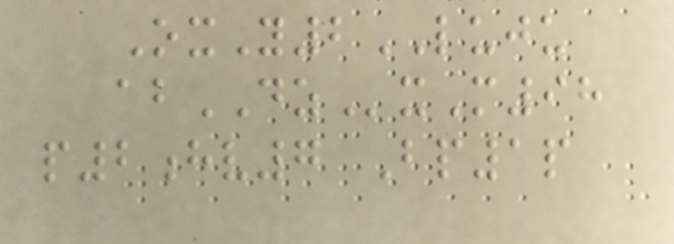OxY2LUJU
abDZxM98
p2hv7 Bp1p
